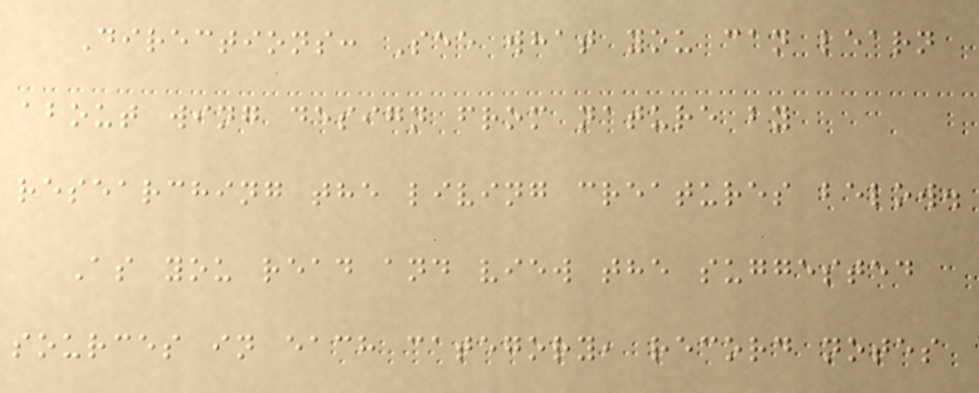Directions: See what you can learn
about wing design from nature by
researching the living creatures below.
As you read and view the suggested
sources in each category, record notes
